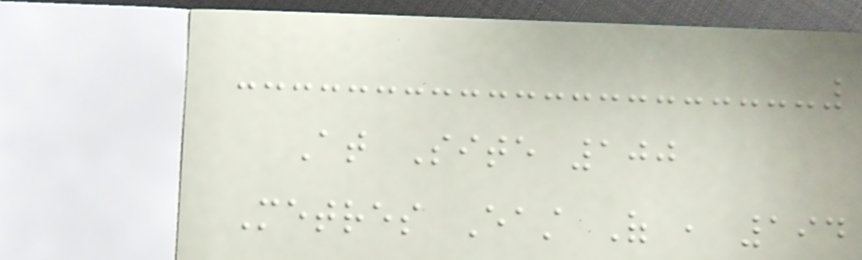At Site 100
Metres East Of , 194
